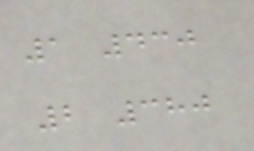1 430
2 380
